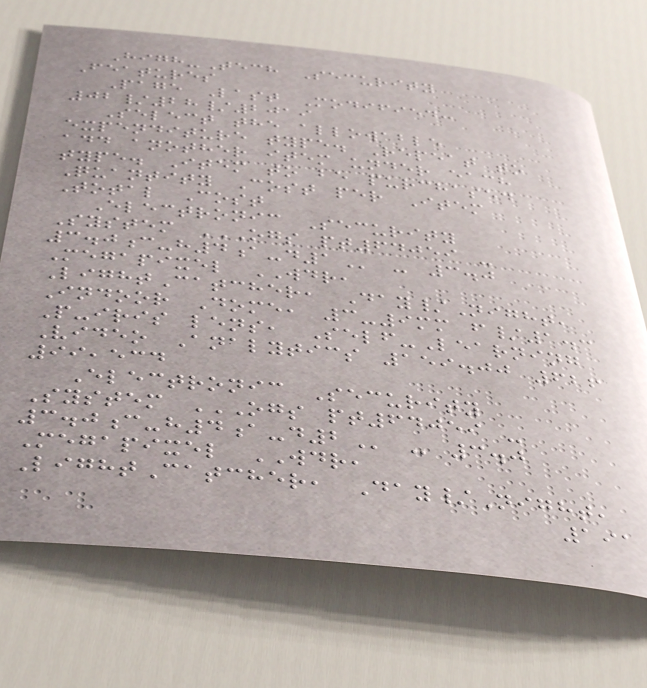High-Tech Security
Features
Page Last Modified:
02/28/2019
Select the allowable
expenditure type. Repeat to
add another item under each
type. Item to be purchased
Quantity Cost per Item
Total Cost
Electronic Security
System OGS PT64059 -
3.0C-H4A-D1 - 3.0
Megapixel WDR,
LightCatcher, Day/Night,
Indoor Dome, 3-9mm f/1.3
P-iris lens, Self-Learning
Video Analytics 159.00 626
99,534
Electronic Security
System OGS PT64059 -
3.0C-H4A-D2 - 3.0
Megapixel WDR,
LightCatcher, Day/Night,
191
